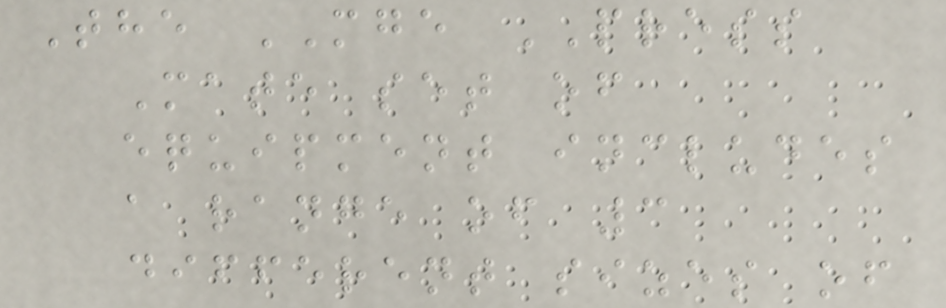The MGE PRESS
Mate set of
equipment includes
a range of 3
different sizes of
